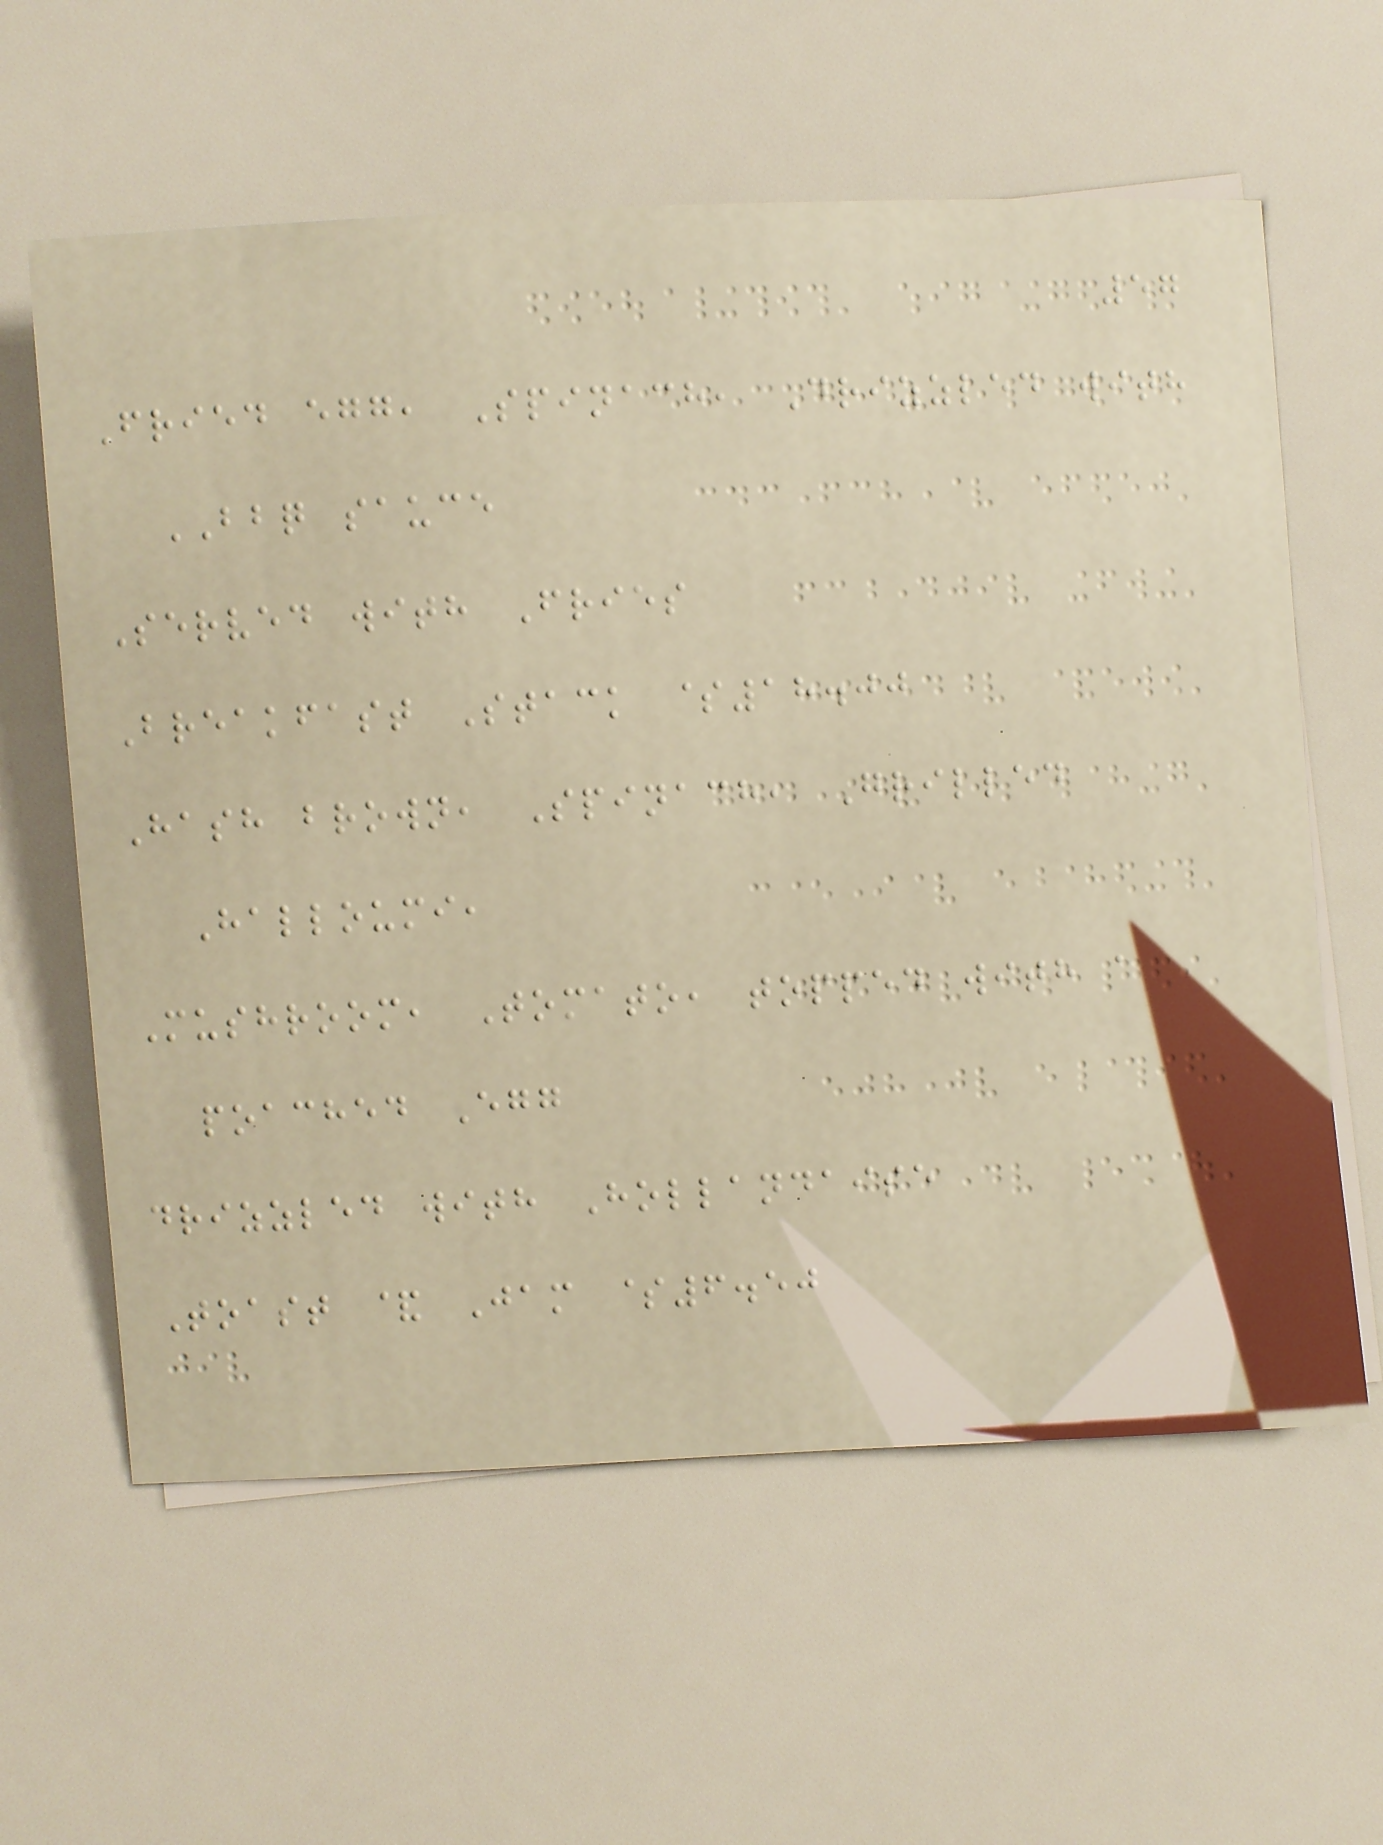57
Fried egg, Spinach, Drizzled with
BBQ sauce
Served with Fries
Breakfast Stack $18.00
Hash brown, Spinach, Grilled
Halloumi,
Mushroom, Tomato, topped with a
poached Egg
drizzled with Hollandaise
Toast & Jam $6.50
